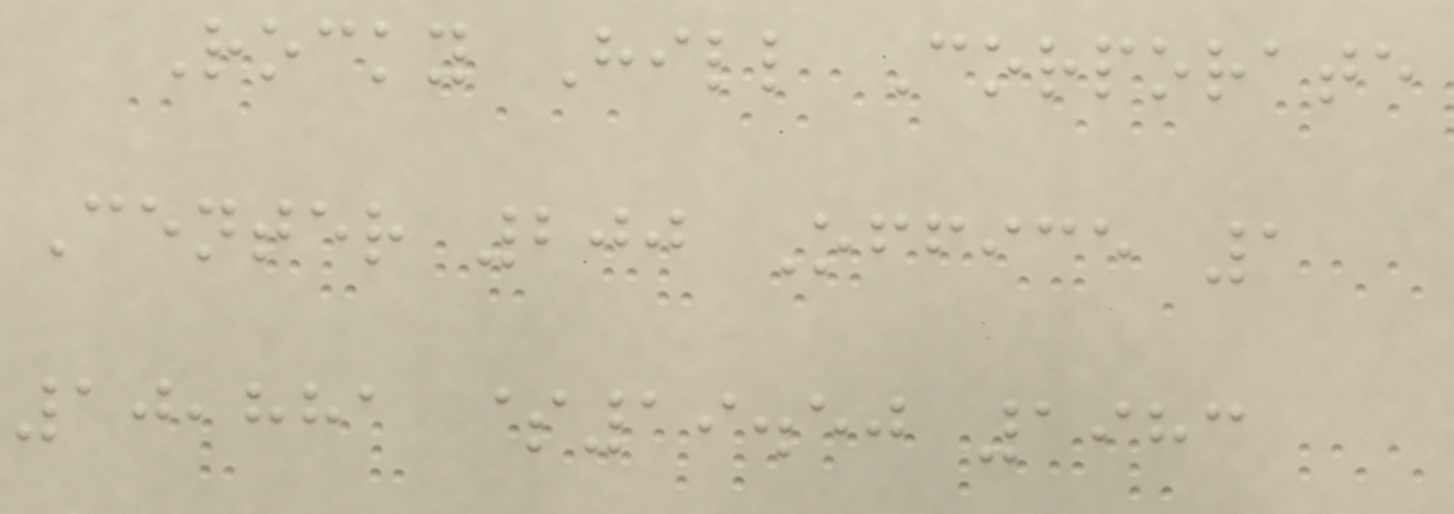Rocky Hill Corporate
Center 200 Office 1
10,881 $19.50 1983
